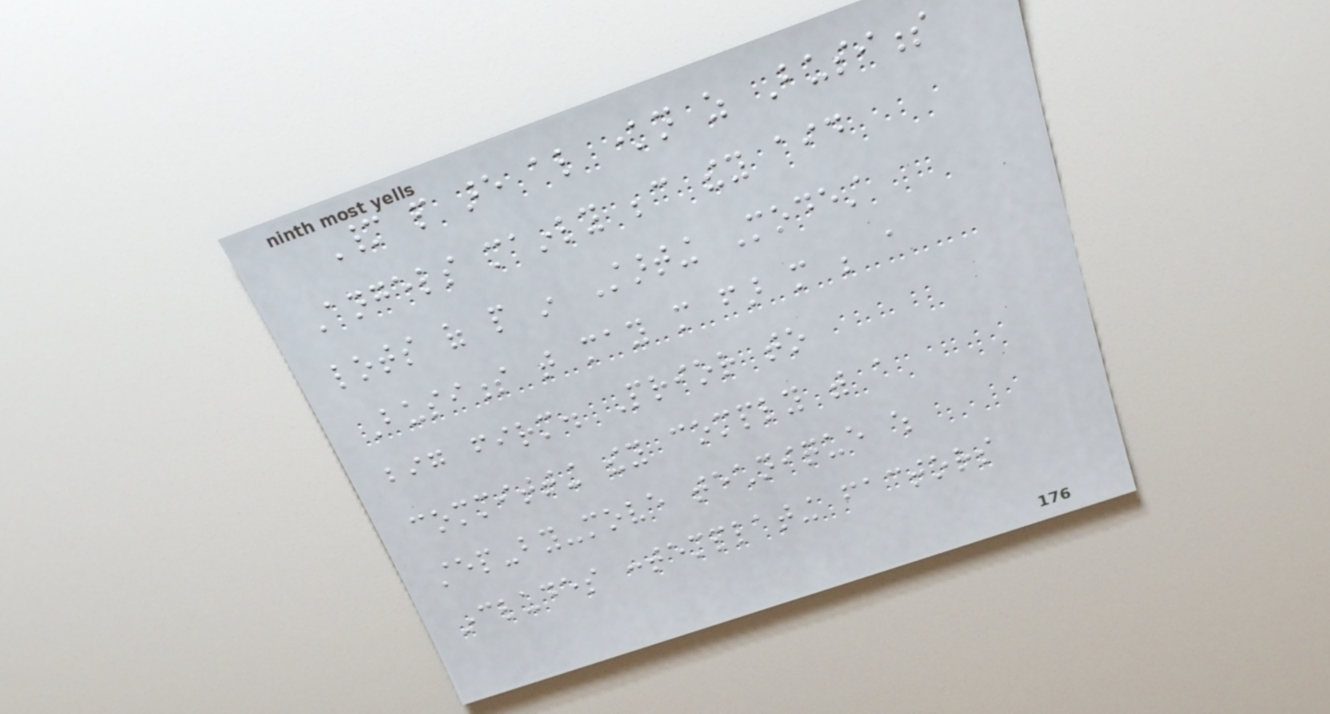Many people are also known as Business
Angels mainly because they aid
lots of people in Starting Modest
Business that may more far more be a
big firm. Prior to
committing they comply with a
step-by-move technique which
includes contemplating factors
